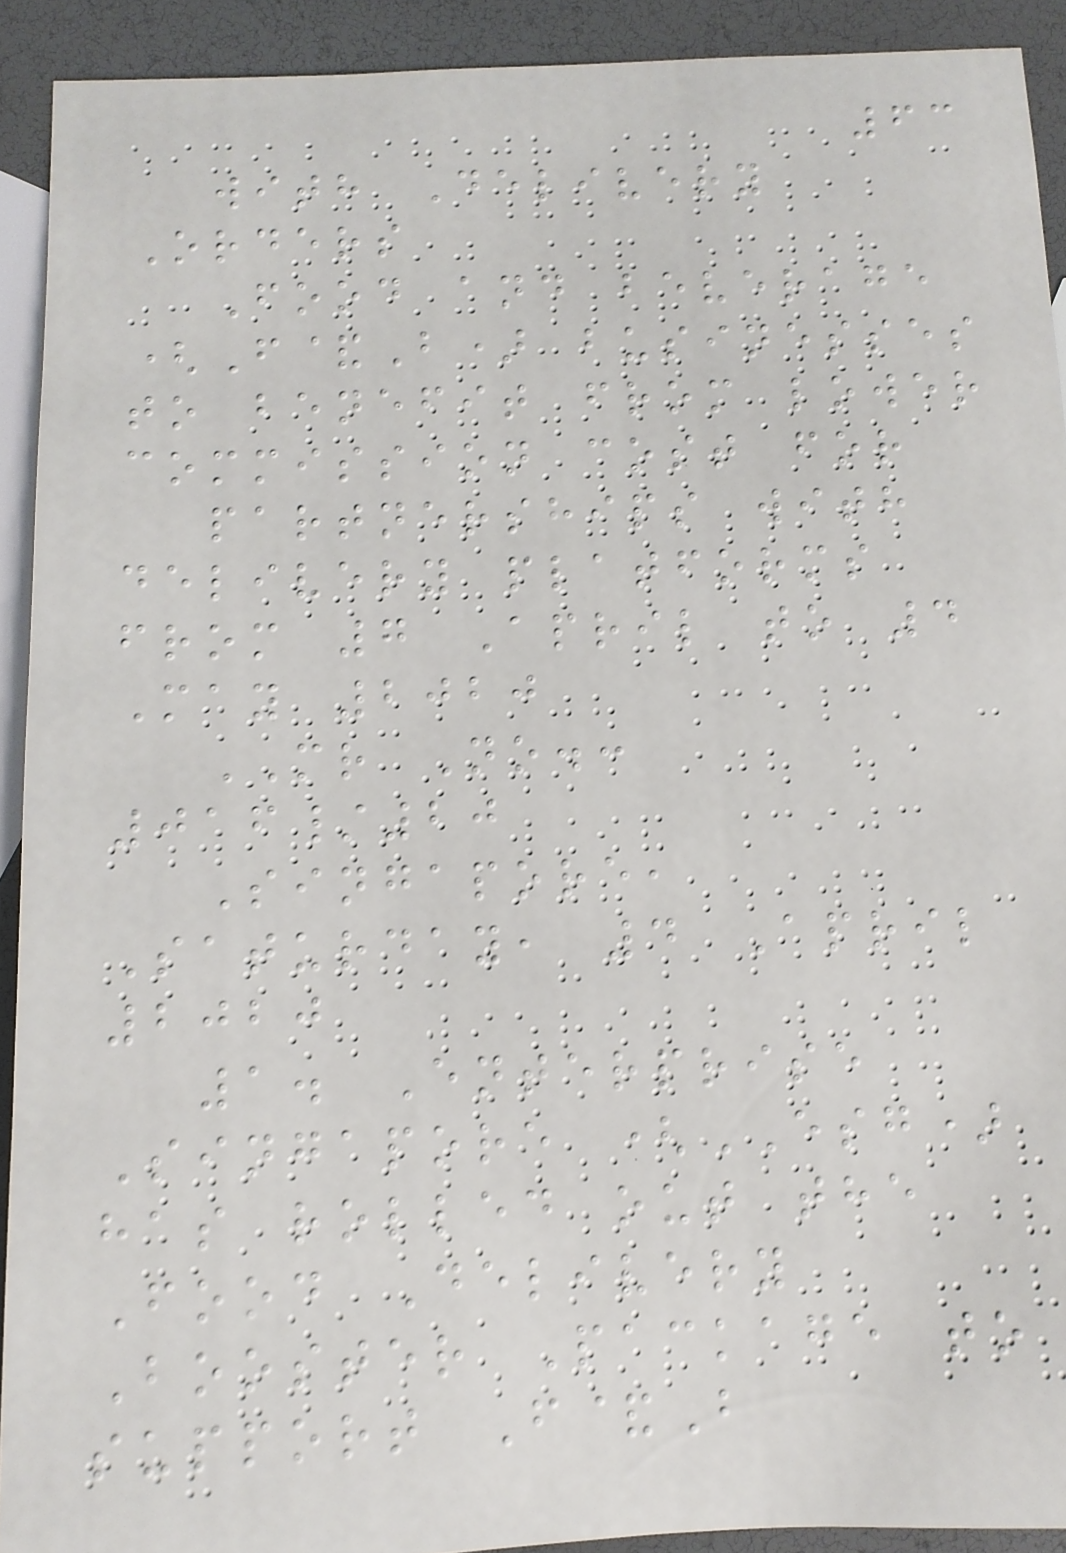63
with Delivery
Orders
Food and beverage
(F&B) businesses
to benefit from lower
commission cost for
partnerships with
delivery platforms
from 7 April to 4
May 2020
MR No.:
016/20
Singapore,
Saturday, 4 April
2020
1. Enterprise
Singapore (ESG)
has rolled out the
Food Delivery
Booster Package to
support F&B
